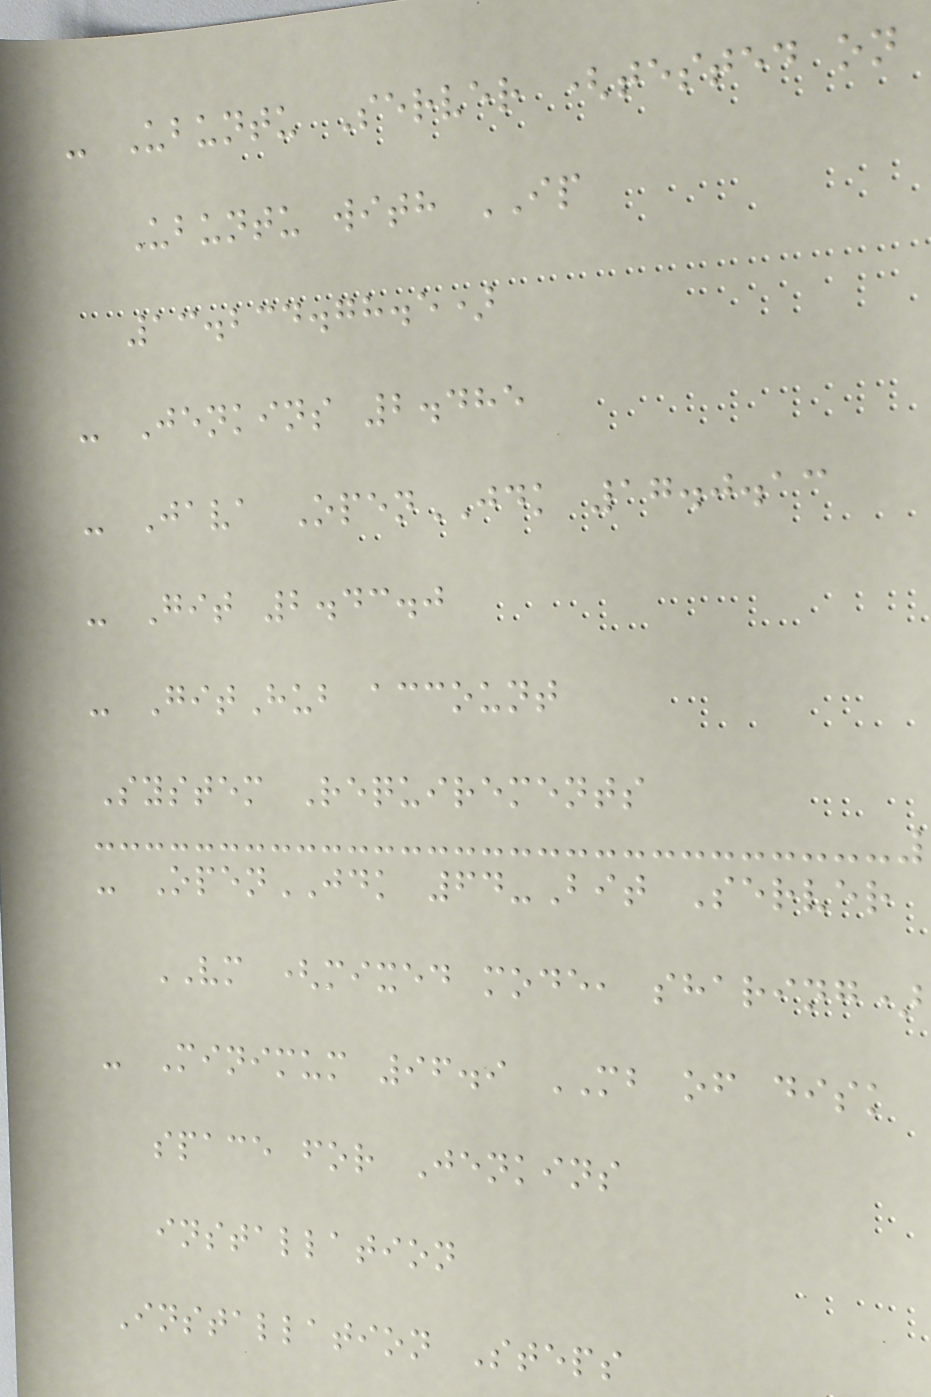- Ubuntu Server (tested on
Ubuntu with IP
13.234.78.5)
- Jenkins 2.485
- Java OpenJDK 17.0.13
- Git 2.43.0
- GitHub account
System Requirements
- OpenJDK 64-Bit Server
VM (mixed mode, sharing)
- Minimum 96.9 MB of disk
space for Jenkins
installation
Installation Steps
